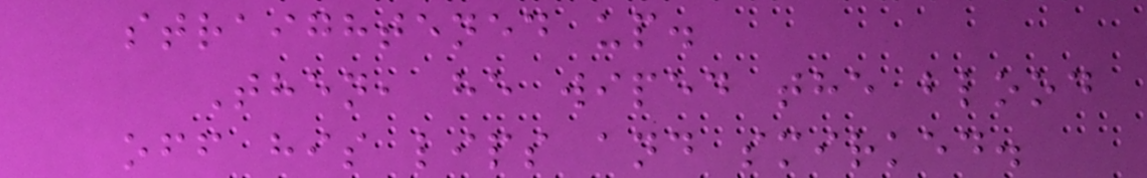straightened up.
Then, he wiped the blood
off his lips and smirked.
